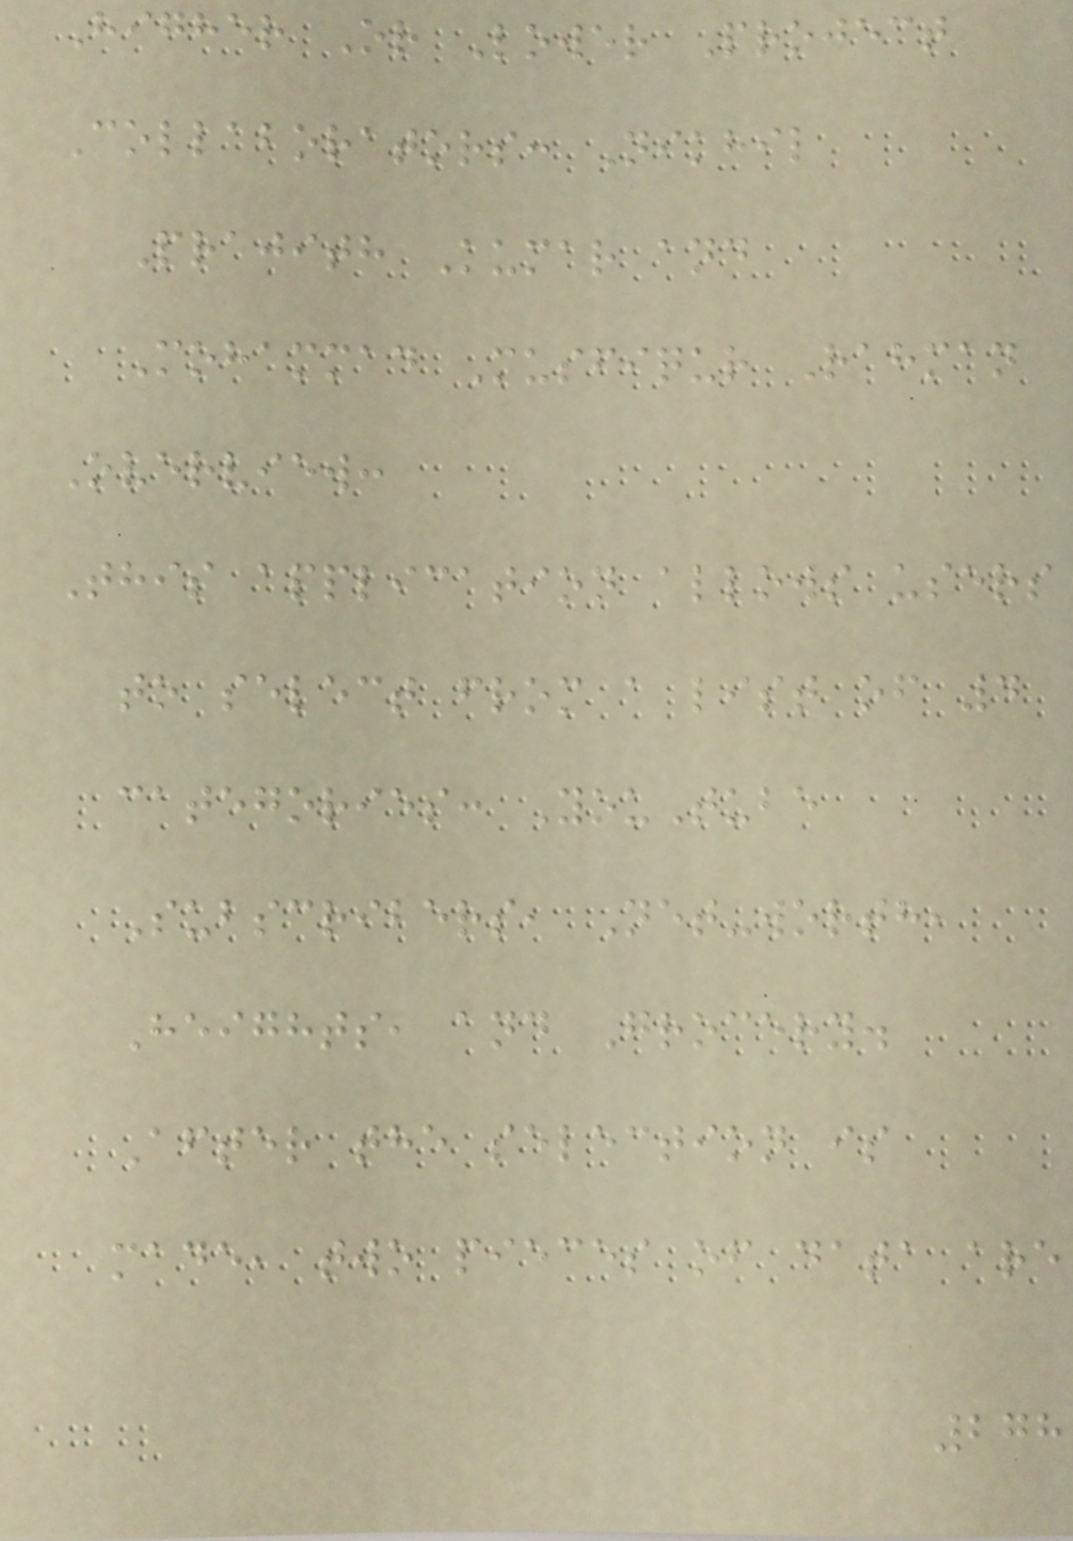Higher Or Lower Project
Collaborators: Nikhil
Prajith Kumar and
Mohammad Musfiqur Rahman
Overview:
This application allows users
to select from a list of 4
categories: YouTube
Subscribers, Net-worth,
Heights, and Grocery.
After the selection is
made, two pieces of data are
278
